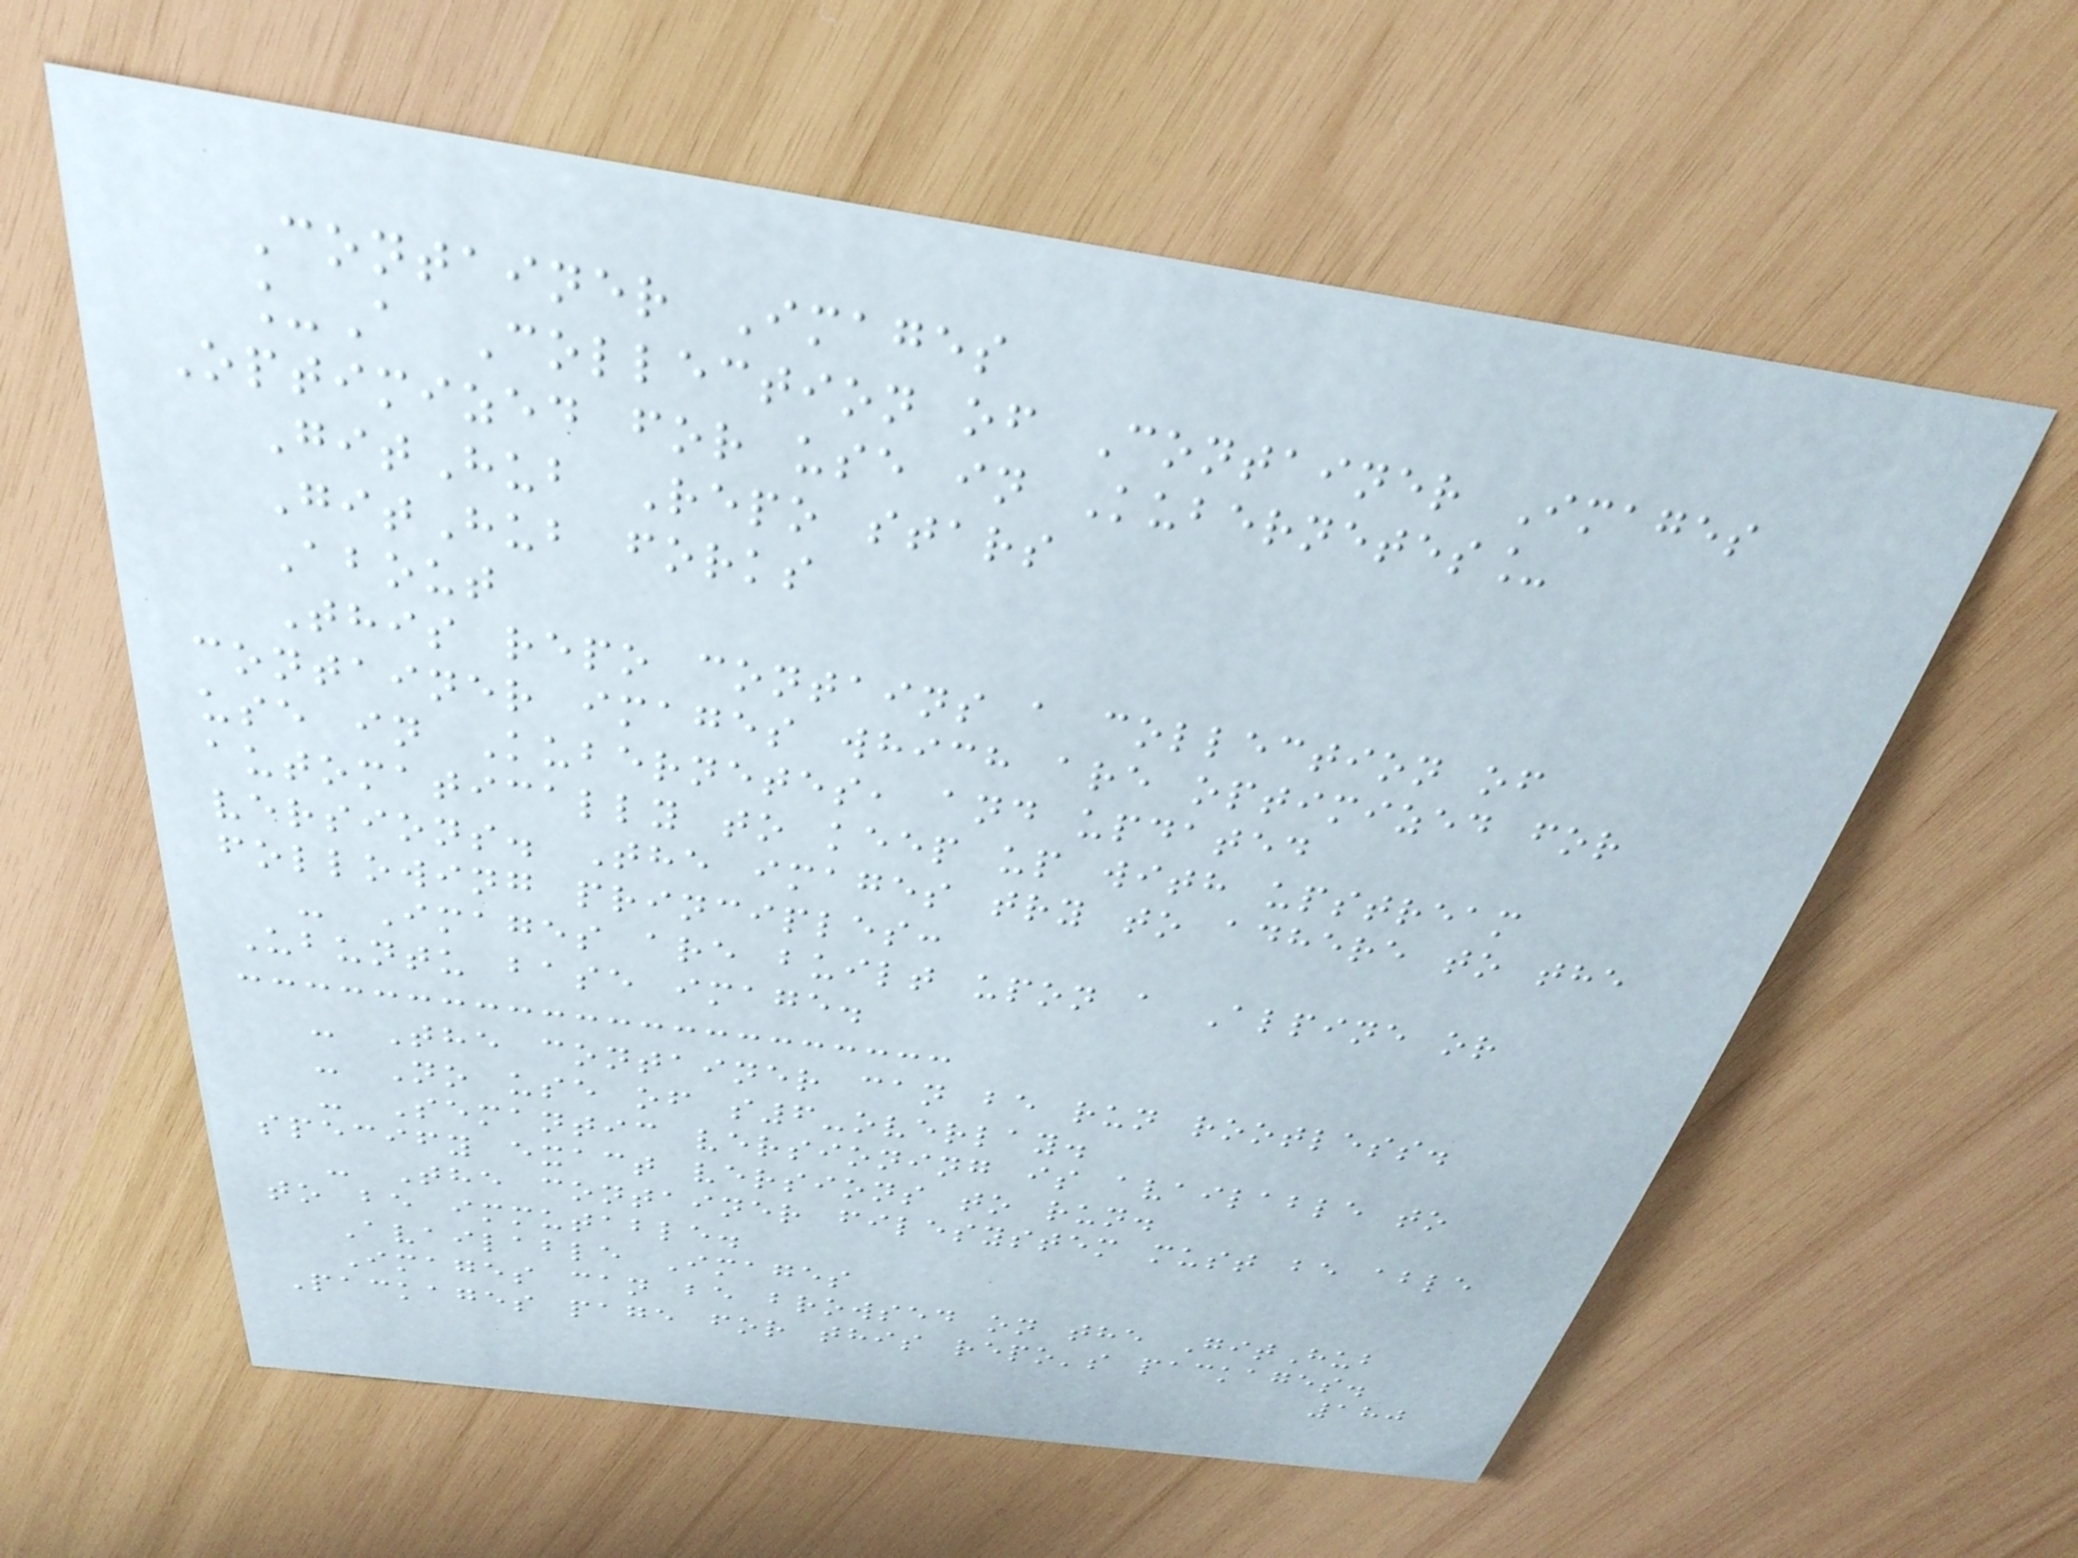Container Images
_A Collection of Container Images
Optimized for use in Kubernetes_
GitHub Repo stars
GitHub forks
About
This repo contains a collection of
container images which are optimized for
use in Kubernetes, and updated
automatically to keep up with upstream
versions. The images try to adhere to the
following principles:
- Images are built upon a Alpine or
Ubuntu base image.
- The container can be run rootless.
- No use of s6-overlay.
- Semantic versioning is available to
specify exact versions to run.
- The container filesystem must be able
to be immutable.
Available Images
Images can be browsed on the GitHub
Packages page for this repo's packages.
180
